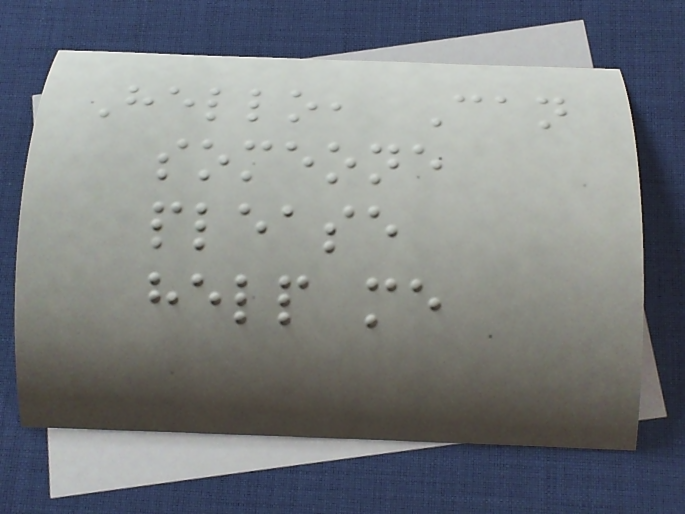Hello, Can
someone
please
help me
